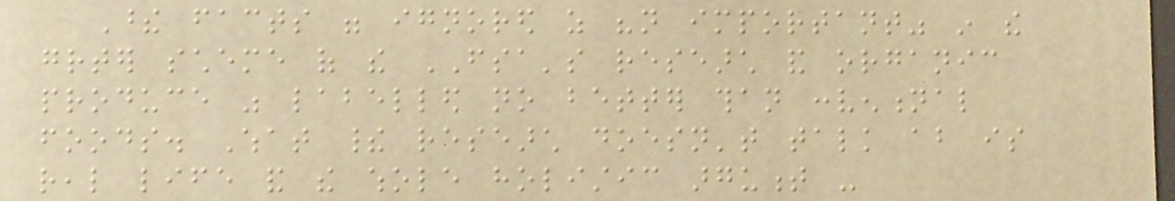These facts were ignored as "not important" in the
greater scheme of the FSA's research and organic
produce was labelled no better than conventional
foods. What their research doesn't talk about is
real life and the whole holistic argument -
